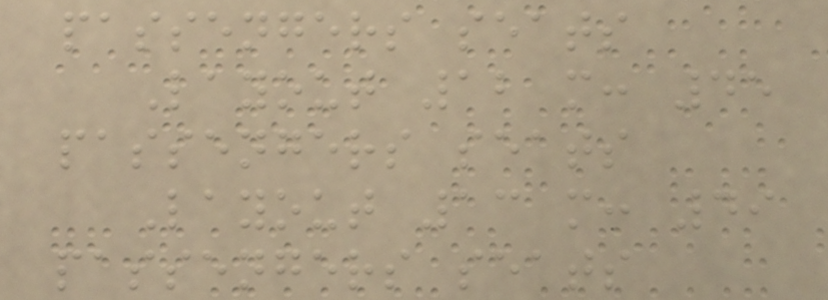passengers seats
Layout 12 m: 45
passengers seats
Layout 13 m: 49
passengers seats
